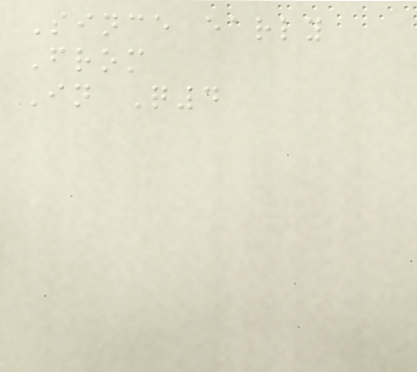Since early
From
In Q4
